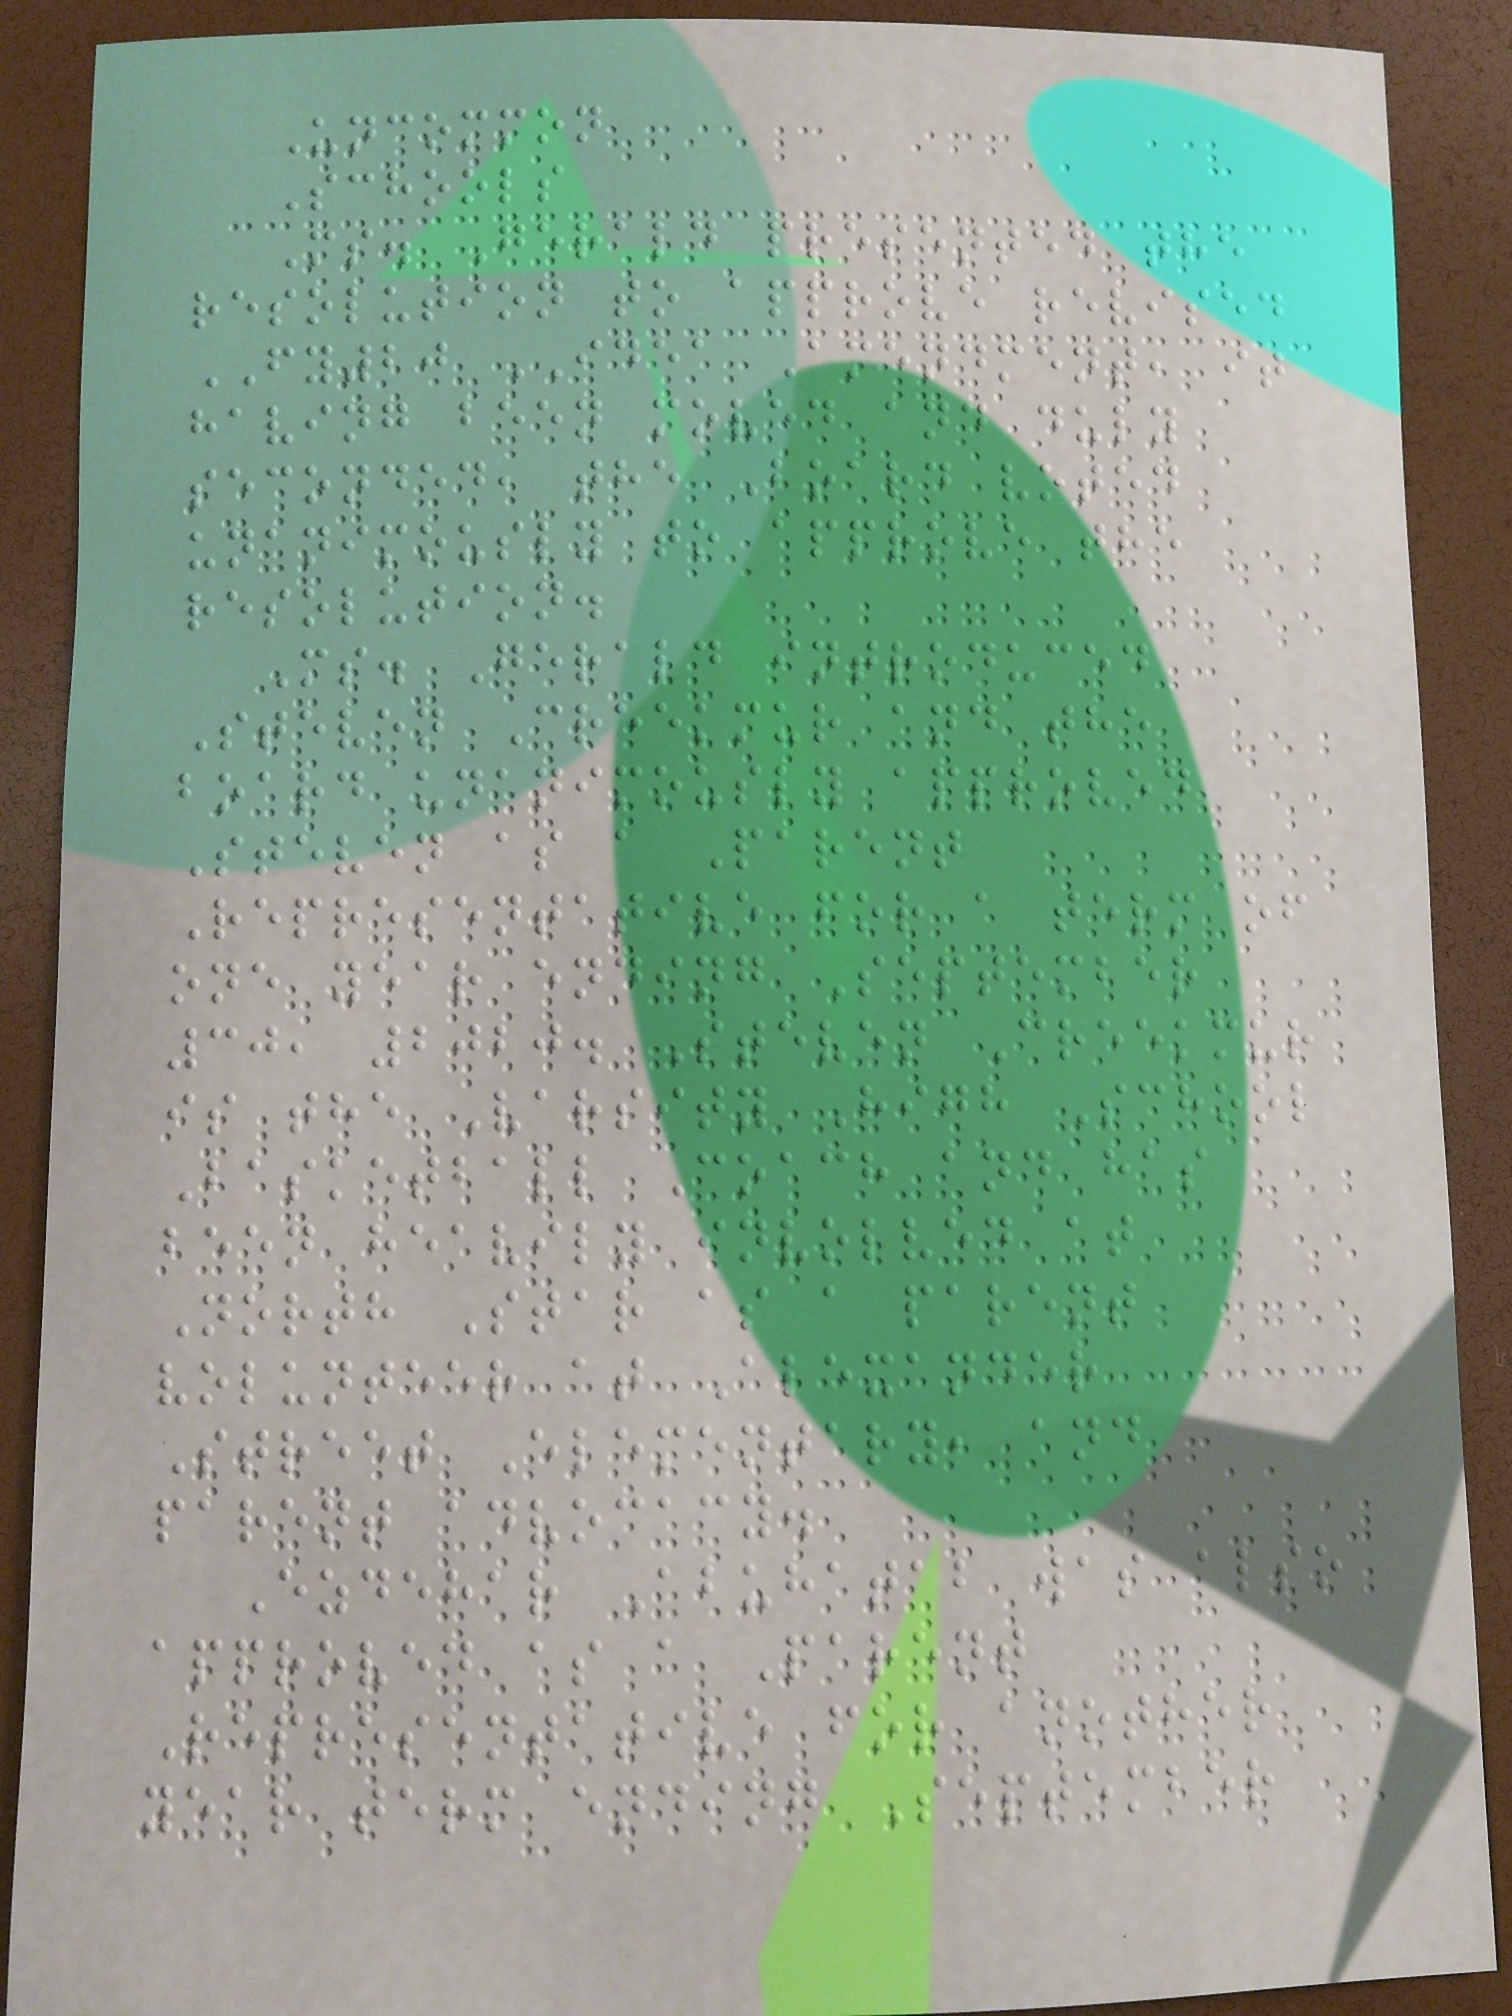Uncommon
Schools
Ms. Gerald presented the
resolution to approve revised
FY20 IDEA Amendment, it
having been moved and duly
seconded, the Board voted
unanimously to approve the
resolution.
Ms. Gerald introduced
Steven Creekmur and the
board unanimously approved
Steven as a Parent
Representative for a term of
one year ending September
30, 2020. Steven Creekmur
is the Varsity High School
Basketball Coach and has
been heavily involved at
North Star as a parent
volunteer at Alexander
Street Elementary, and
parent advocacy.
Ezdehar Abuhatab was also
approved as a Parent
Representative for another
year term ending September
